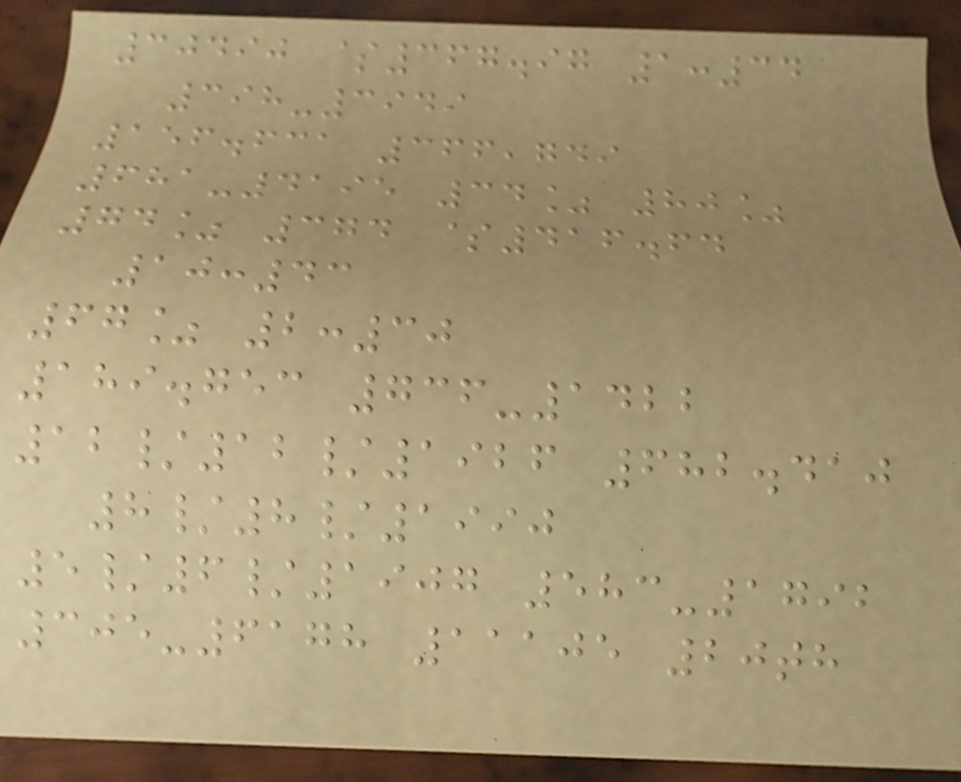30490 $367.97 1:34
398-3949
156.631 366,749
681-4195 34% 80%
74% 374 $416.64
10:43
67% 2:30
189.753 736-1422
12/12/1926 682.410
8/8/1990
5/6/1907 583-1792
305-6178 11105 20th
